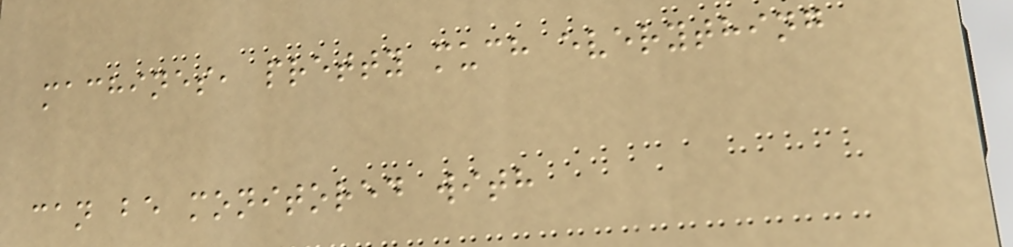machines, pretty much everything
can be monitored with
